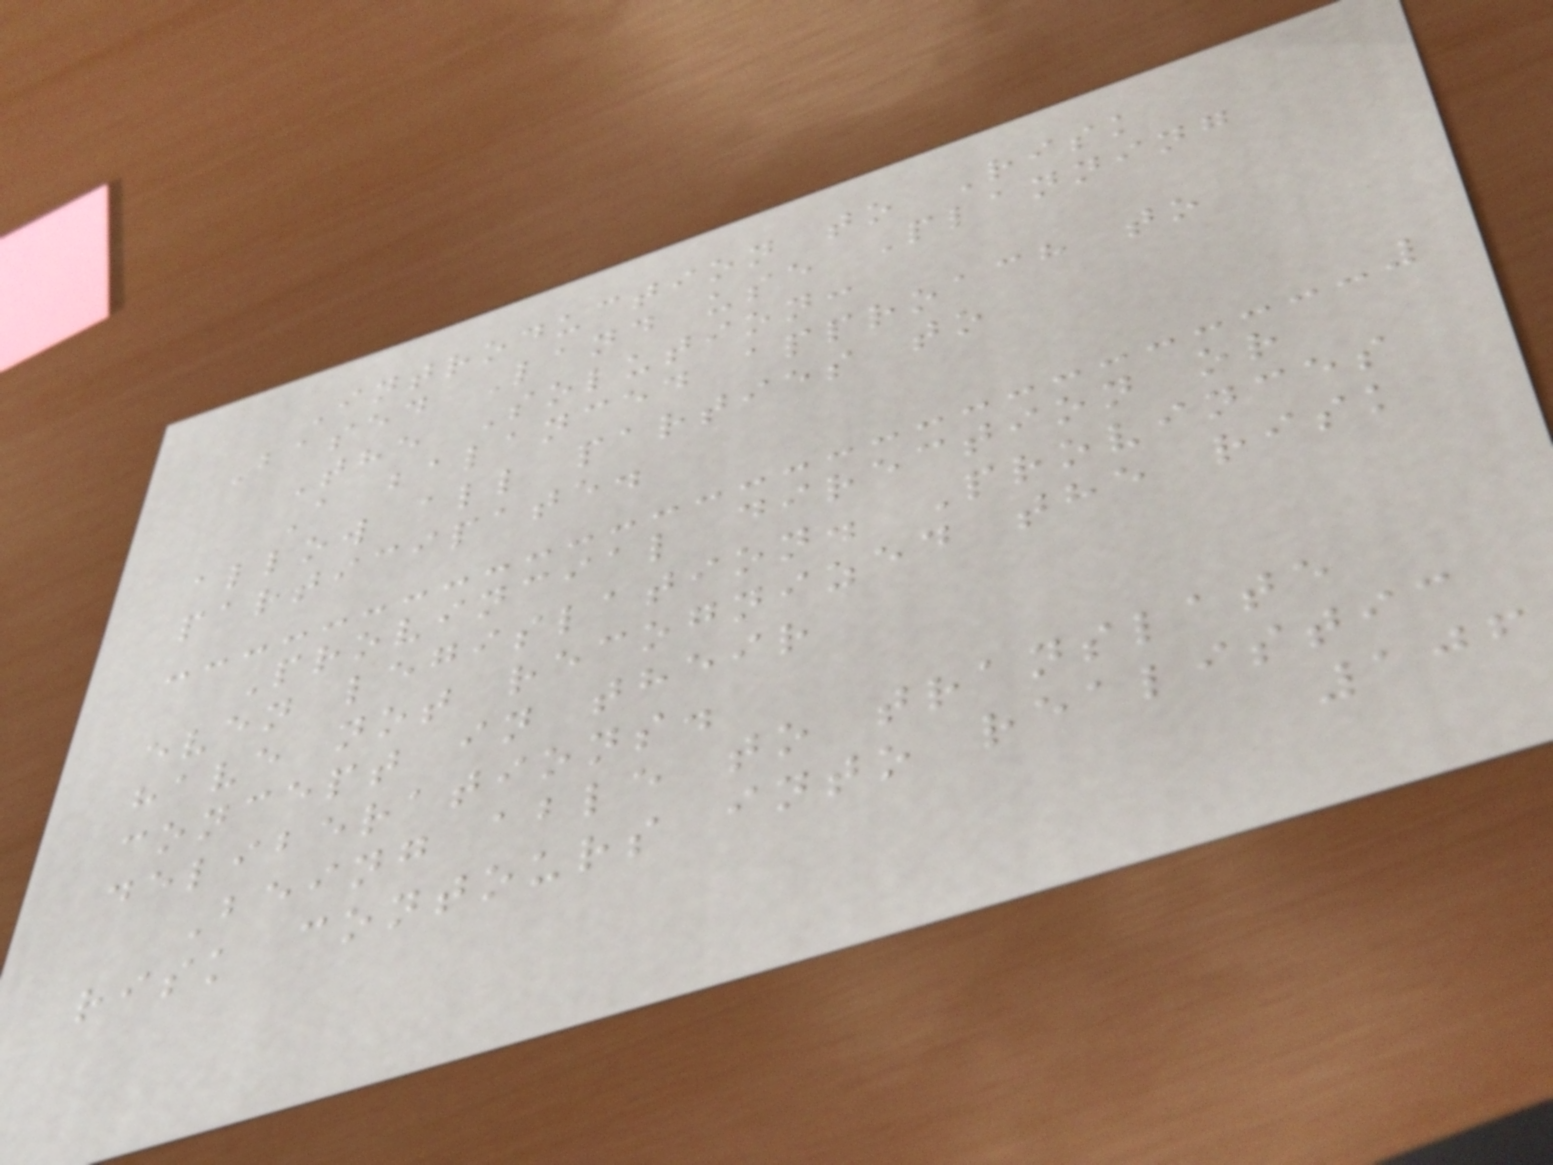Introduction to Risk
Based Land use Planning
The Solution:
A balanced approach to
allow all parties to
participate.
Provincial direction or
even legislation. Provinces
have not recognized the risk
concept in their
deliberations.
Being able to translate
risk contours into realistic
106
